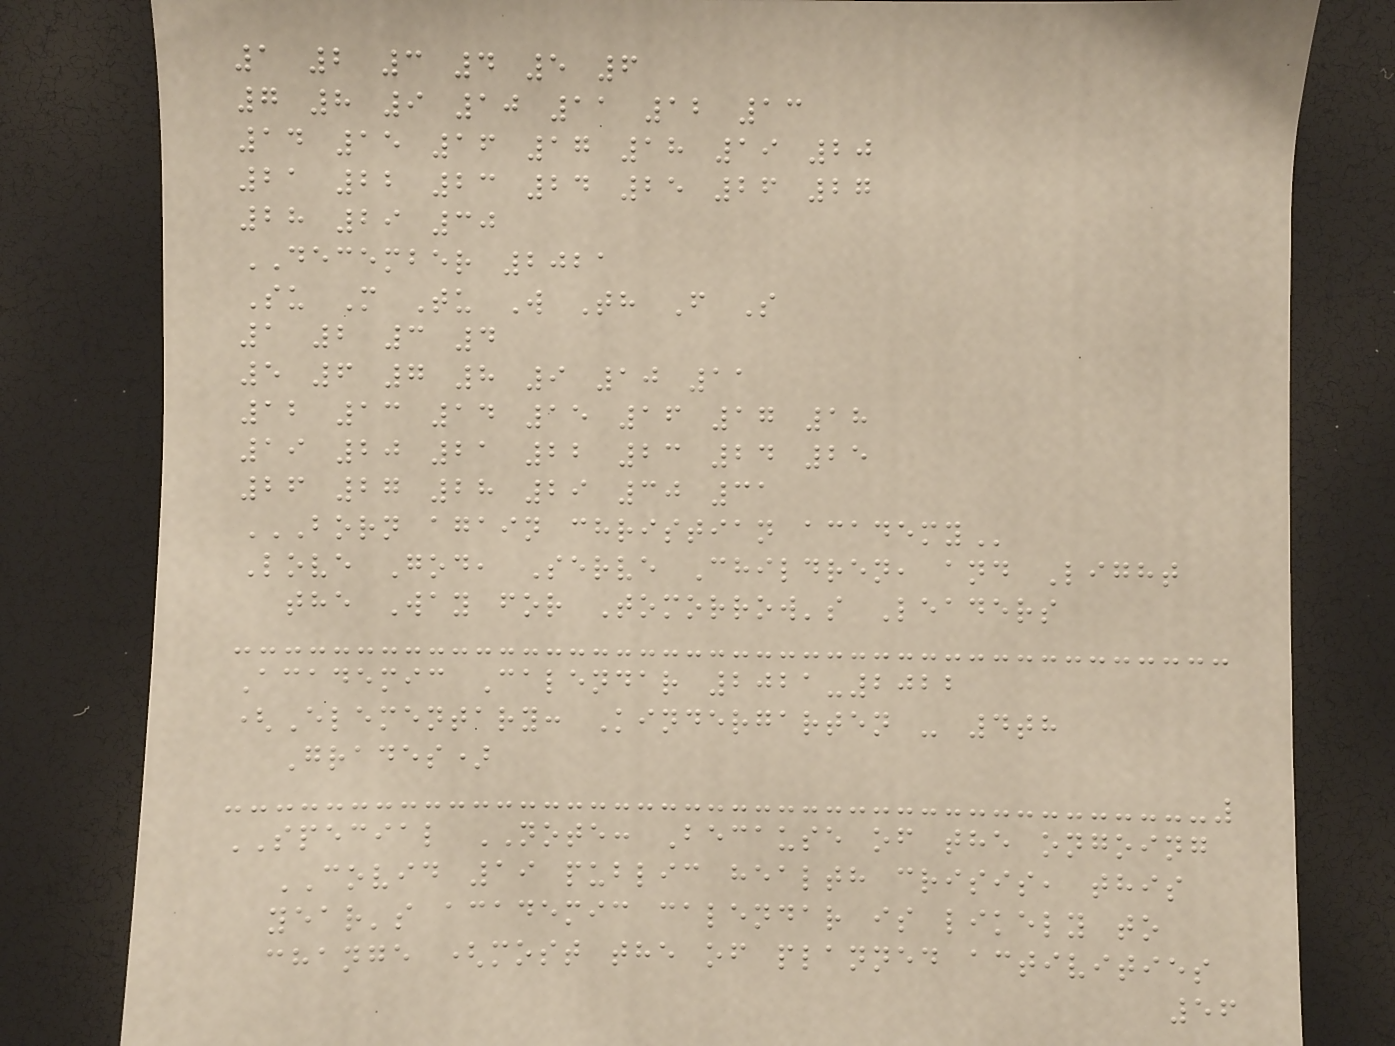1 2 3 4 5 6
7 8 9 10 11 12 13
14 15 16 17 18 19 20
21 22 23 24 25 26 27
28 29 30
DECEMBER 2021
Su M Tu W Th F S
1 2 3 4
5 6 7 8 9 10 11
12 13 14 15 16 17 18
19 20 21 22 23 24 25
26 27 28 29 30 31
BORN AGAIN CHRISTIAN ACADEMY
Love God, Serve Children, and Light
the Way for Tomorrow's Leaders
Academic Calendar 2021-2022
(Elementary: Kindergarten - 4th
Grades)
SPECIAL NOTE: Because of the ongoing
COVID 19 public health crisis, this
year's academic calendar is likely to
change (most the of planned activities
56
